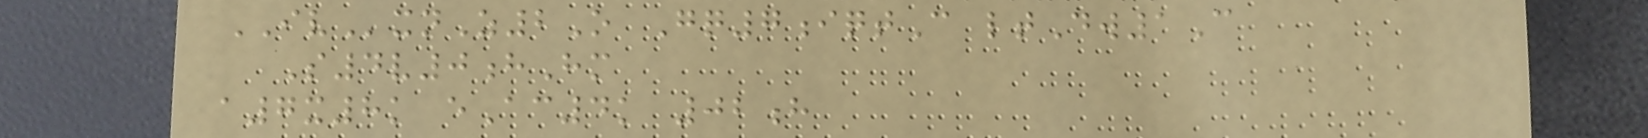IVxnZ2O Gq7iqtC ltDw1C
S4v0hHm
a7x8k eAc4k 02h
